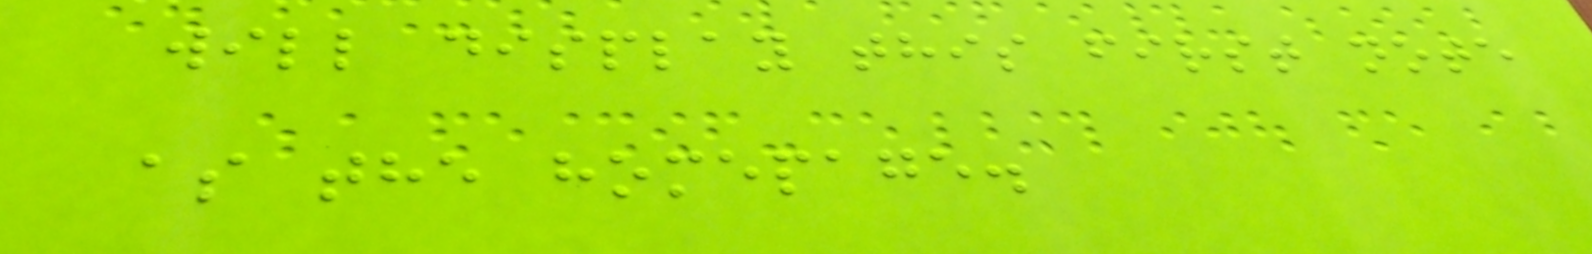will display this first note
as the homepage.
